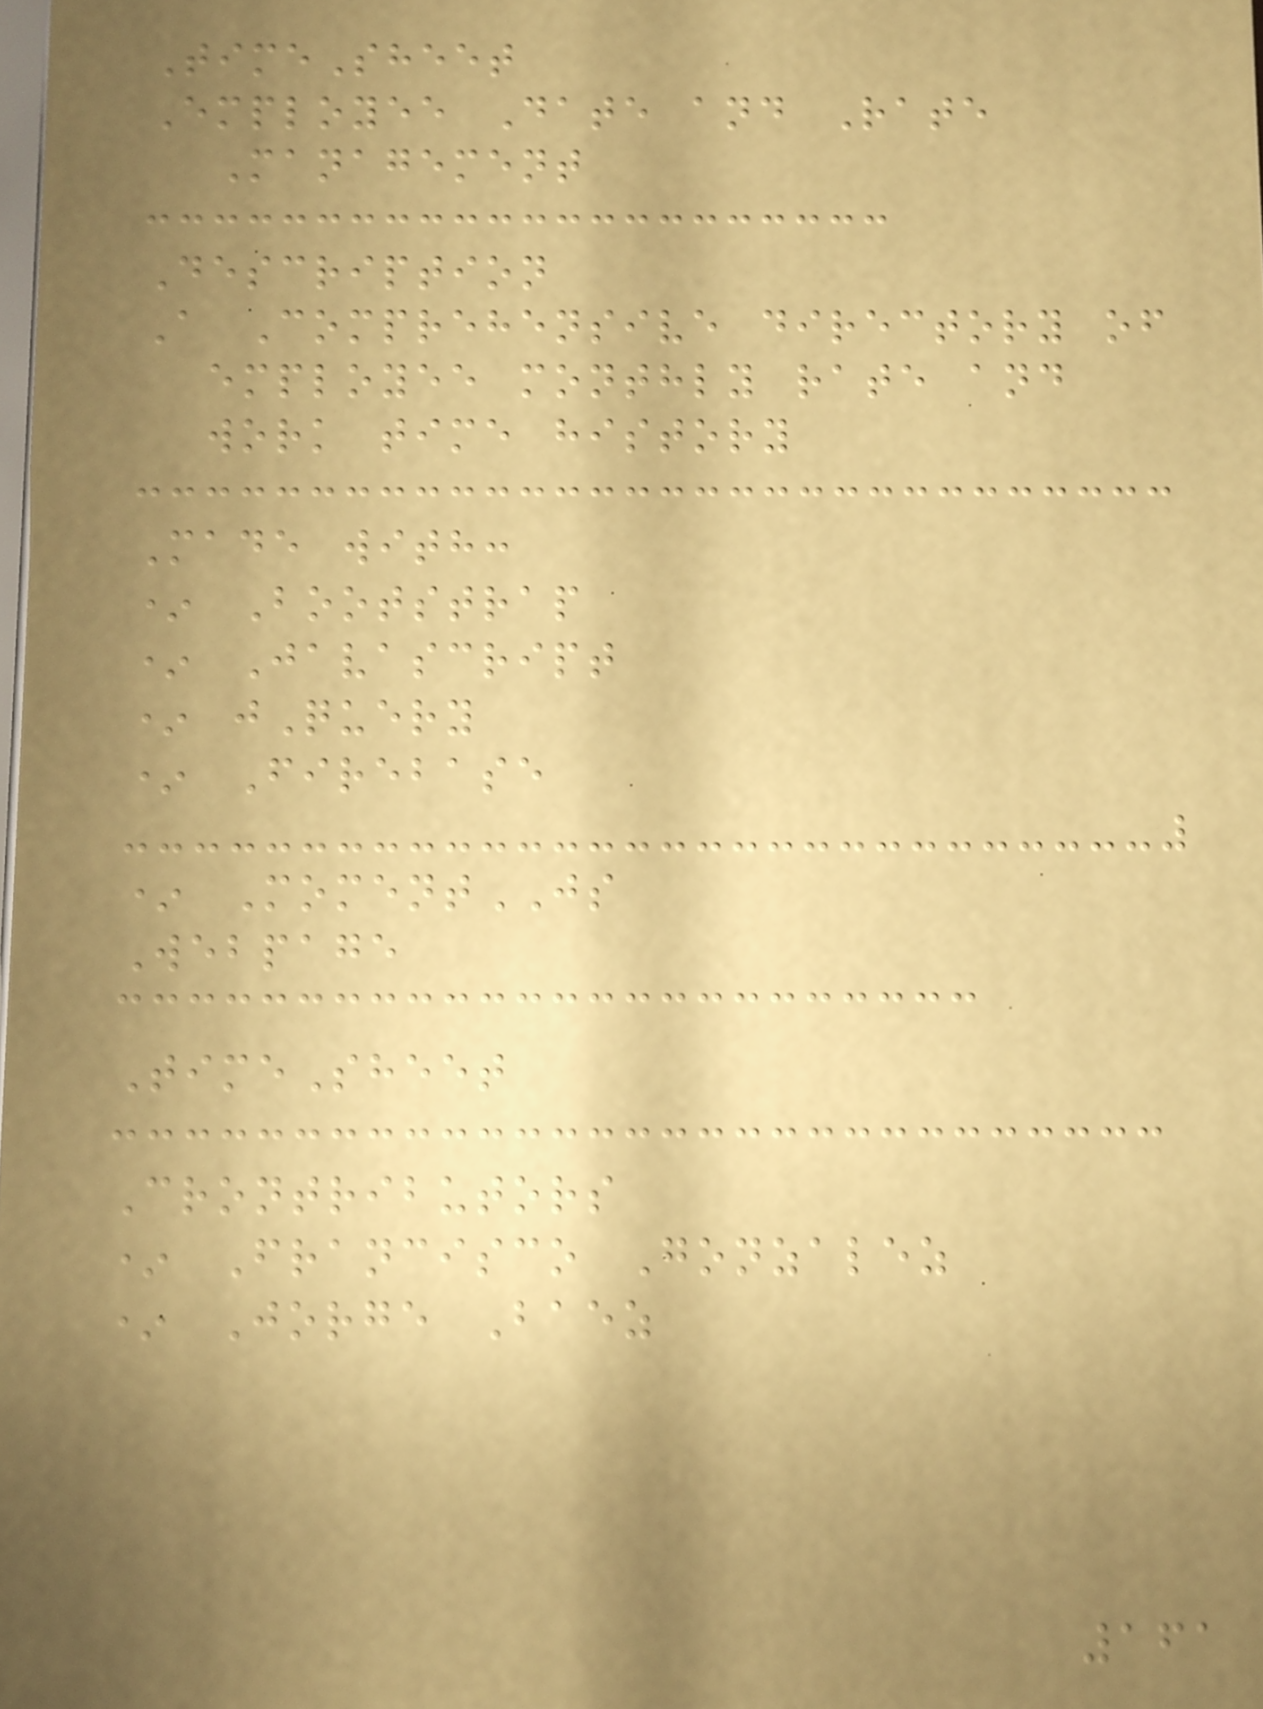TimeSheet
Employee Date and Rate
Management
Description
A Comprehensive directory of
employee monthly rate and
work time history
Made with:
* Bootstrap
* Javascript
* jQuery
* Firebase
* MomentJS
Webpage
TimeSheet
Crontributors
* Francisco Gonzalez
* Jorge Baez
161
